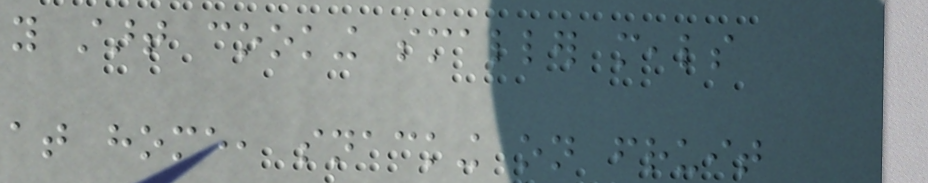you start cooking smaller meals
at home, snacking on fruit
